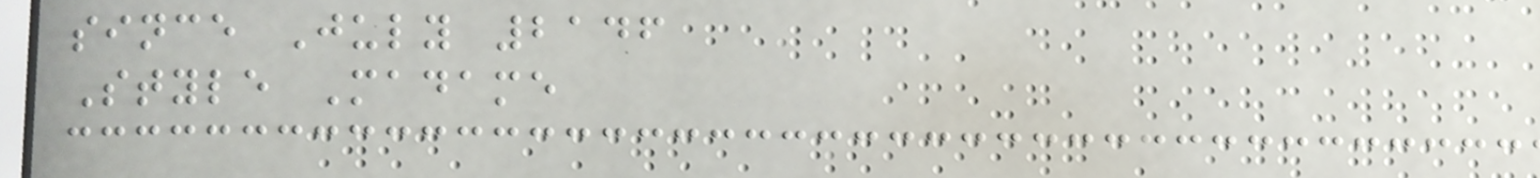since July 2146
Style Madame
